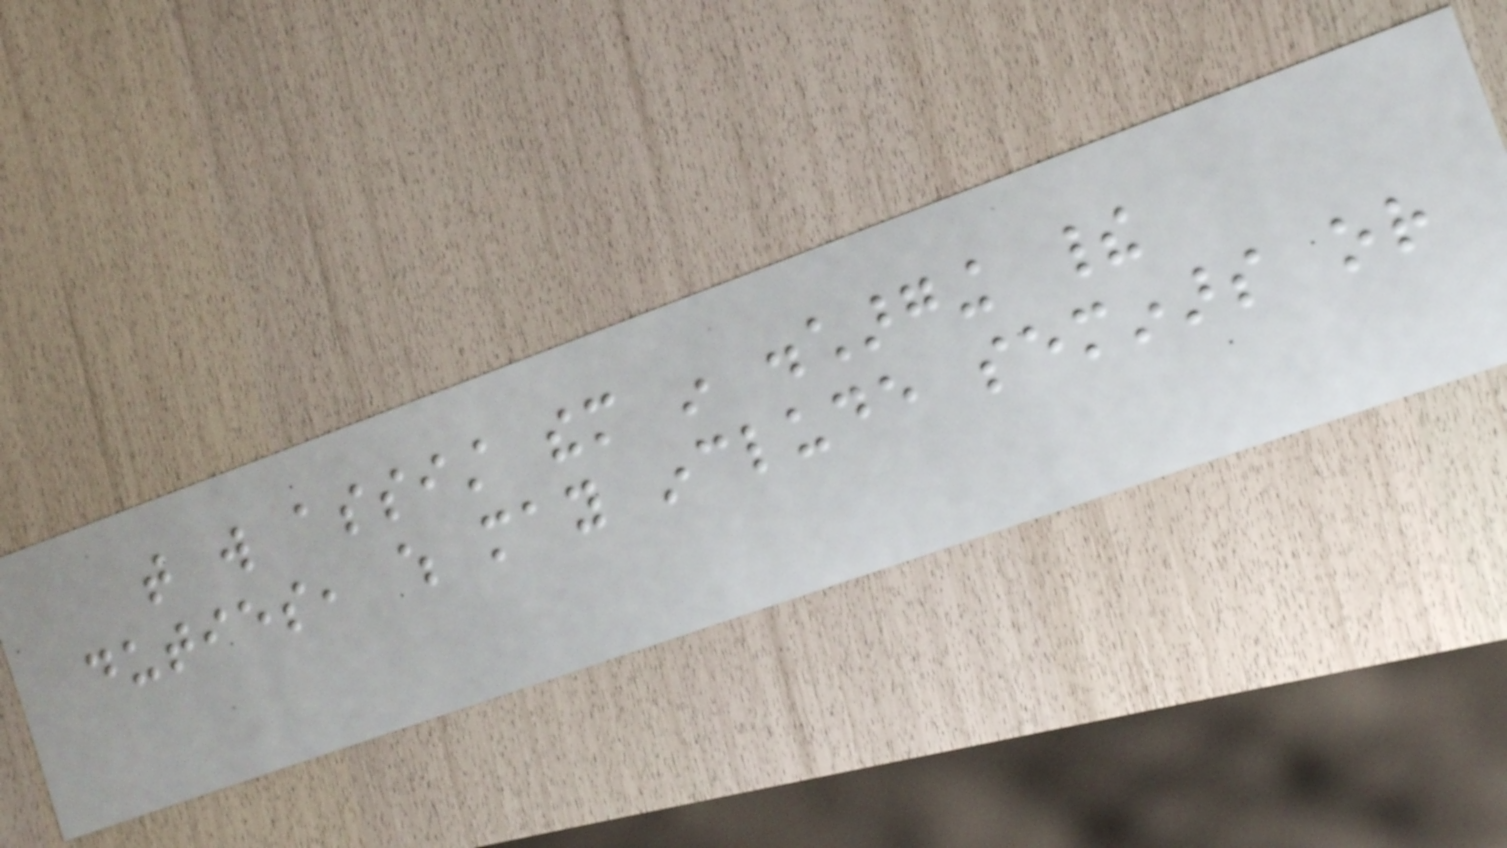that will assist them in discharging their
duties, which may include seminars or
